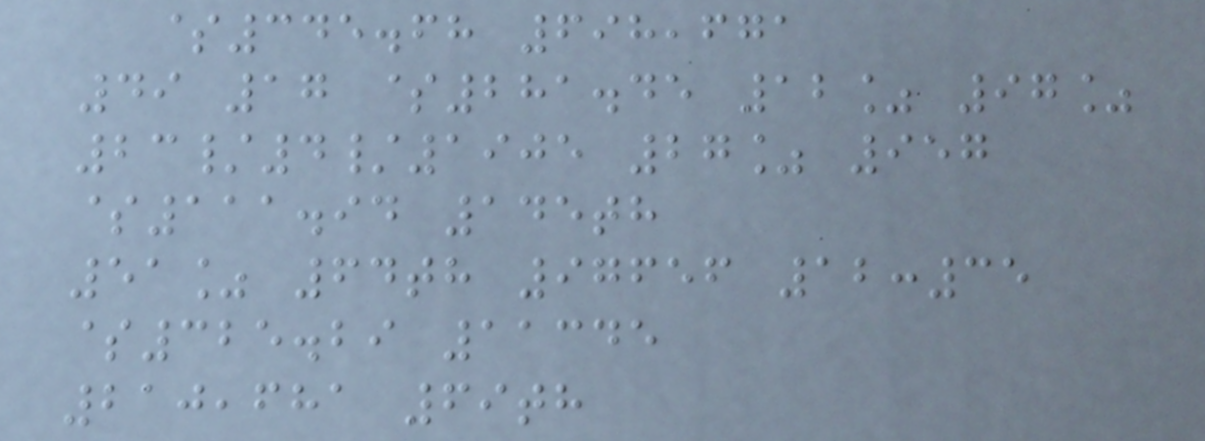$345.68 698,671
49 17 $281.45 12% 97%
23/4/1905 27% 957
$111.94 145th
51% 64th 97656 12:35
$325.29 11345
210,681 69th
